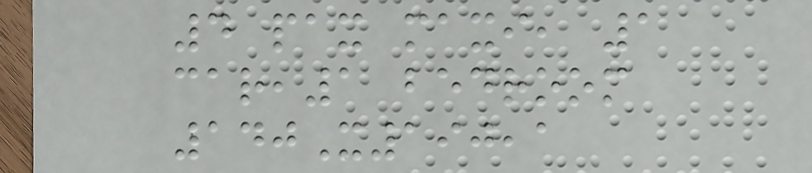4 pax maxi, 1
car,1 bedroom
140X190,1
